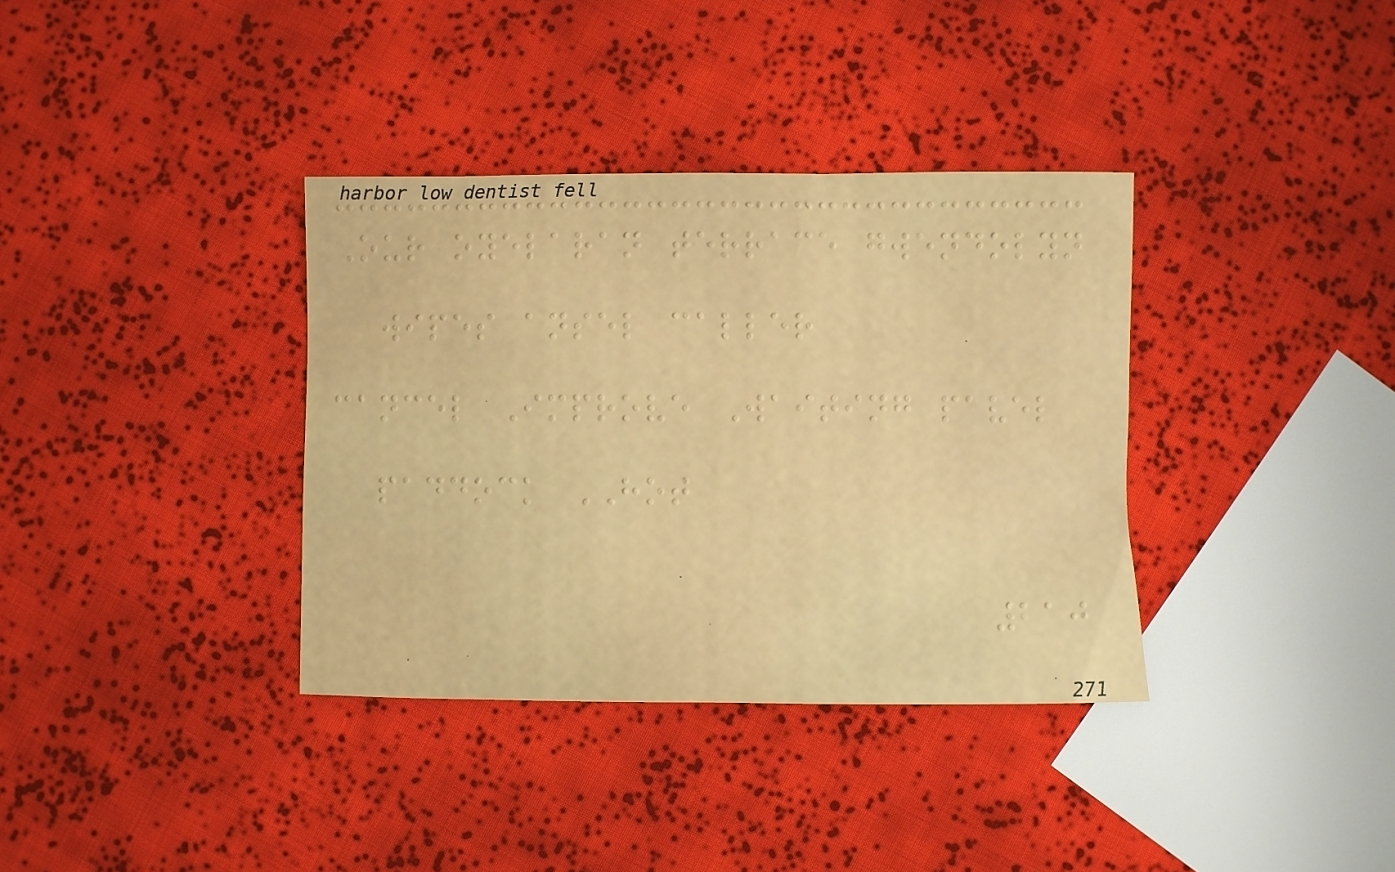Our oyelaran terrace gwendolyn
wipes ansel caller
cancel Improve Waiting pavel
paddock HOT
210
